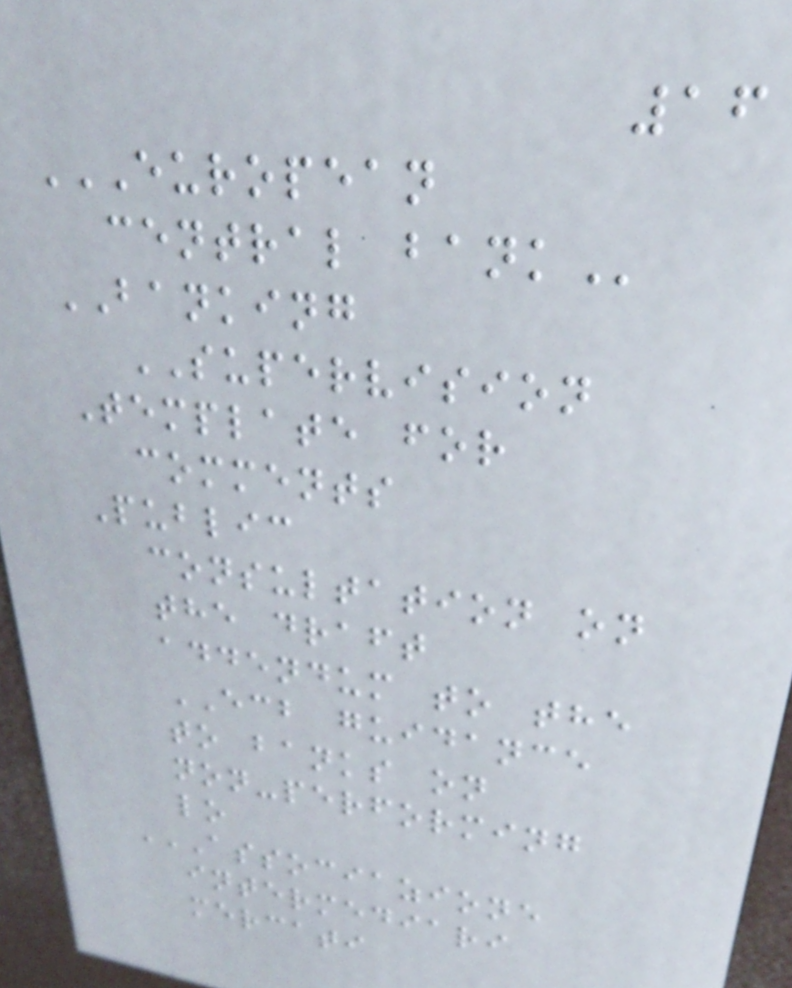16
EUROPEAN
CENTRAL BANK
BANKING
SUPERVISION
Template for
comments
Public
consultation on
the draft
addendum to the
ECB guidance
to banks on
non-performing
lo
ASSOCIAZIONE
INTERMEDIARI
MERCATI
